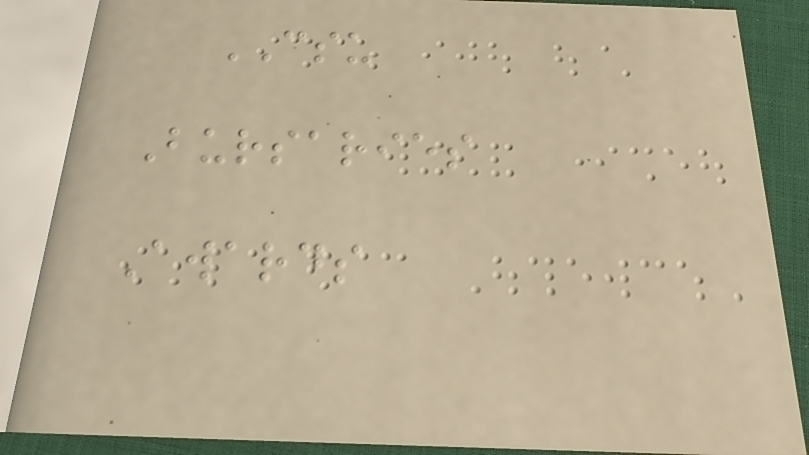CSU
Bursaries
Awards
